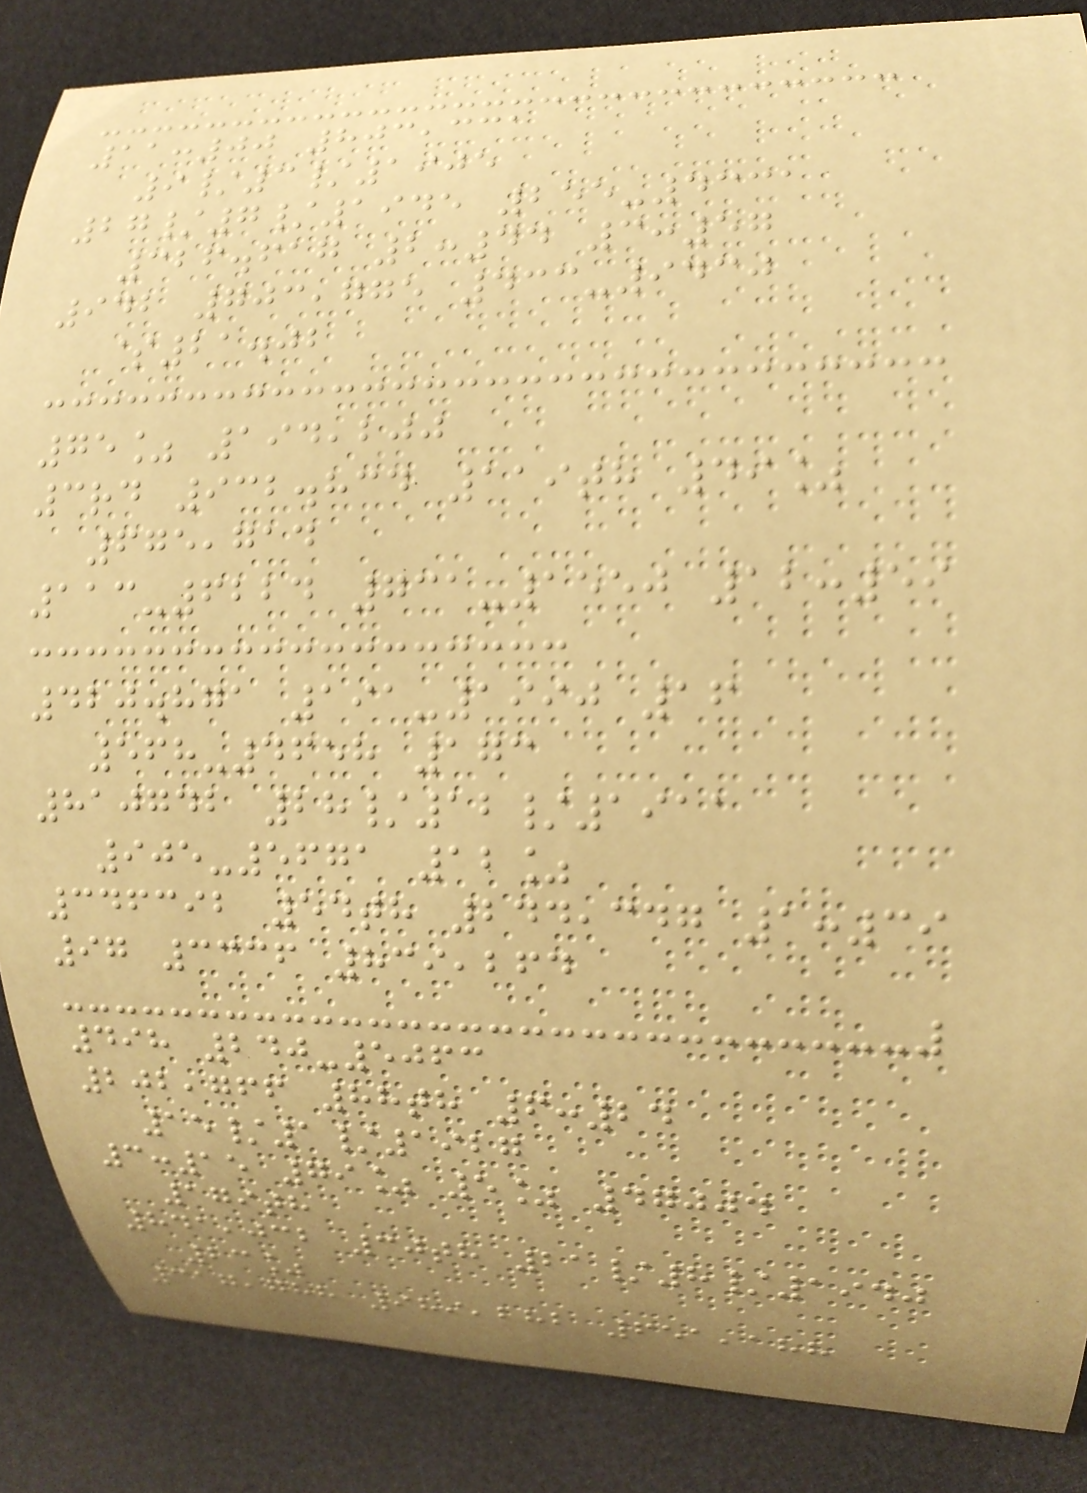11:00 803,331
9/3/1905
27/7/1945 255-4331
326.617 2:44 3:57
942 703,775 433-9430
$21.02
75% 194,200
3rd 932.834 119th 49%
675,714
113-6224 731-1550 12:59
420.871 191-1990 16
568-4658 173
810742 28/12/1911
905-5671 12%
346392 54th 244,347 1:39
97 3336 839,264
498 240-5063
202,766 88th 6:24
15/1/1927
3:15 79% 5% 47004
179th
841,032 30th 21/8/1940
23%
317,788 989,282 651,188
